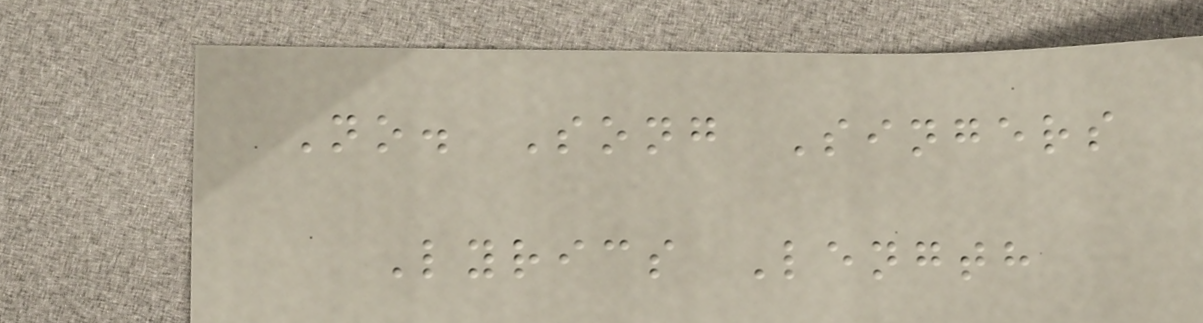No. Song Singers
Lyrics Length
